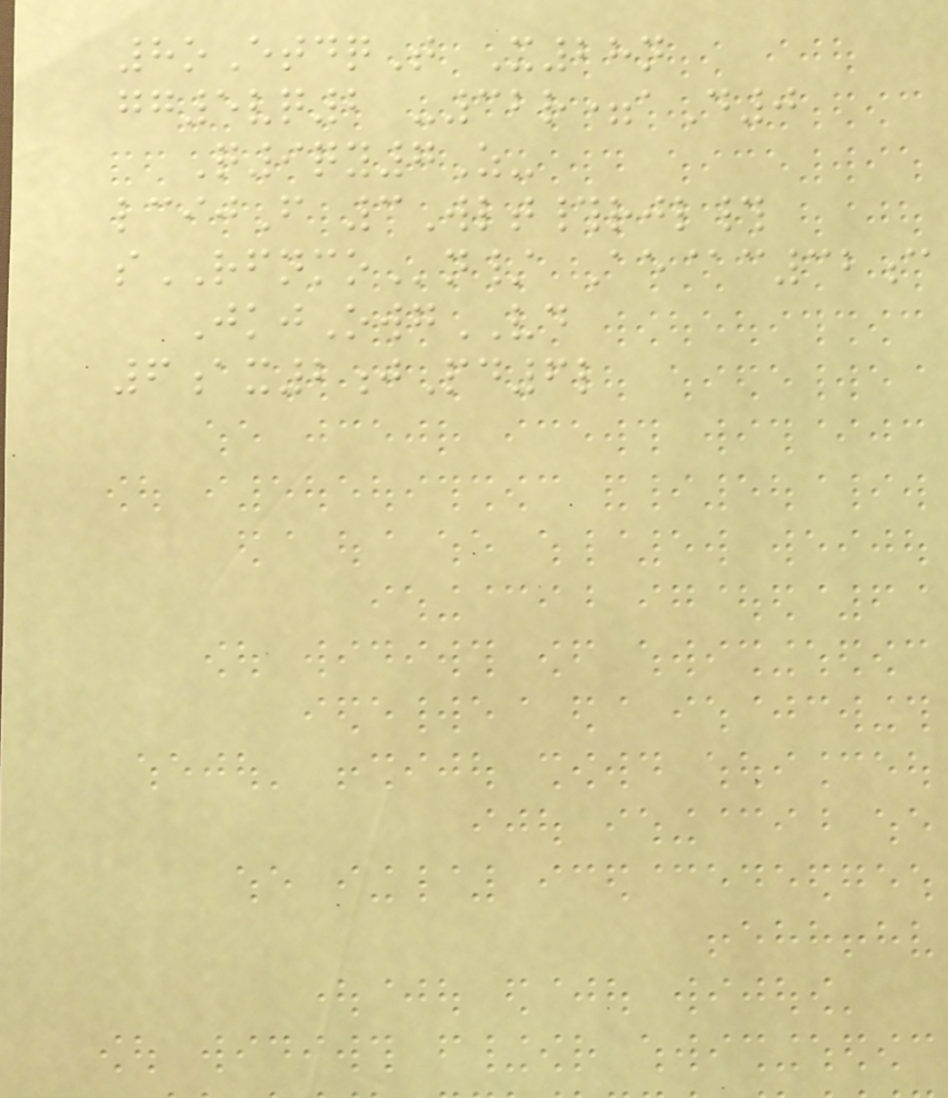8oEtdqT X28n
gg5vq2 -32r=aD0
Q9qy7Z-
lcijF 3Wlt#rjl#
sRFNMOn/ Ae@c32c
JkjOwgVD
6ax2jPd6l
